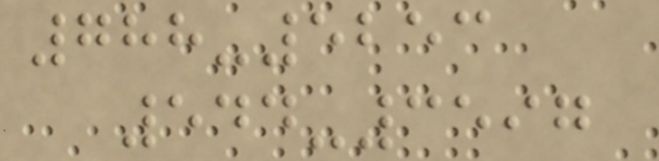788-5253
544-3597
